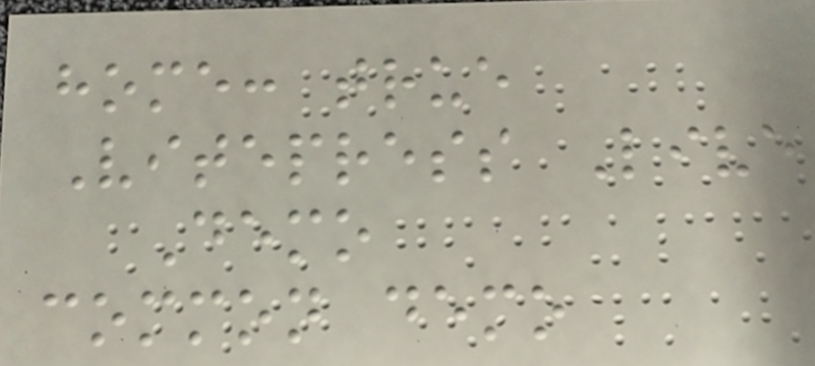home: true
Vitepress Live
Demo
common demo
